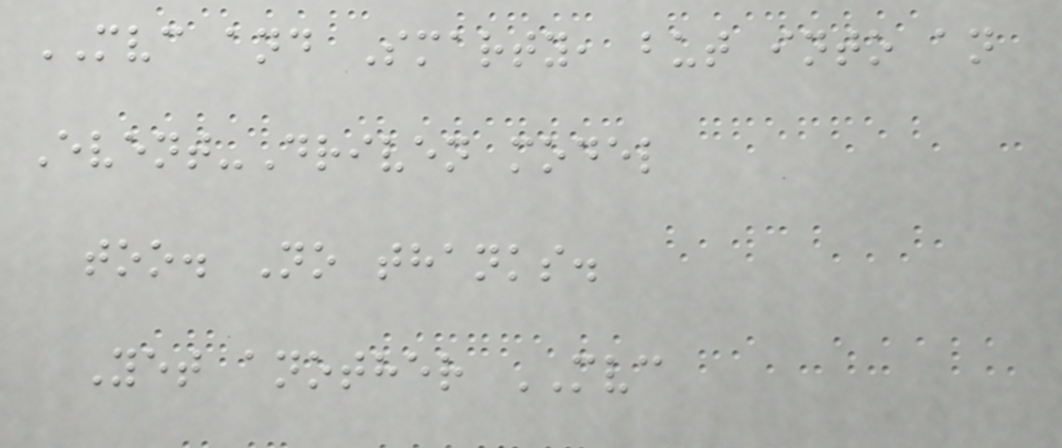MVC and Smarty, but into an
Event-Driven model
too. No thanks.
Yet another MVC
